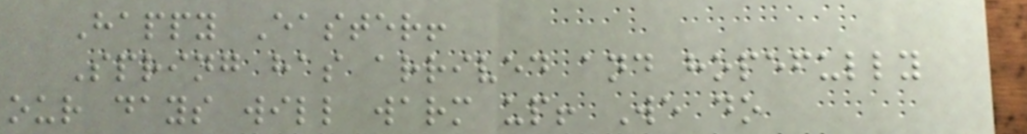Happy Easter!
Spring has arrived and hopefully
our days will warm up! We do
